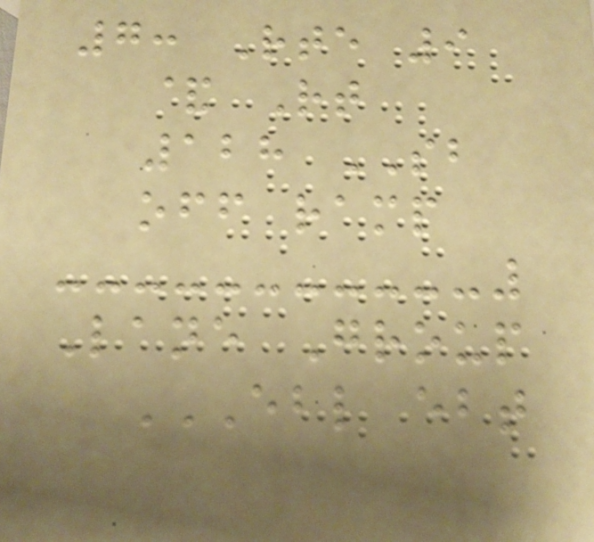7: Rte 9
& Rt
128 SB
off ramp
Lane Group
EBL EBT
